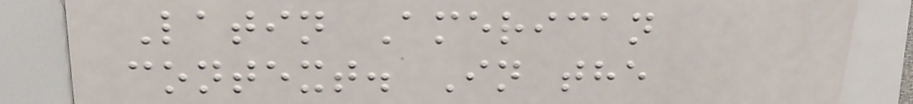Latin American
context. In the
